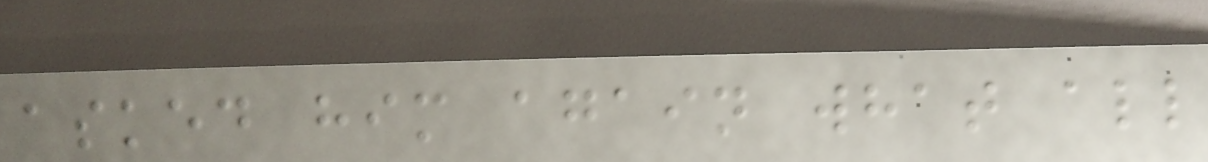asked him again what all
